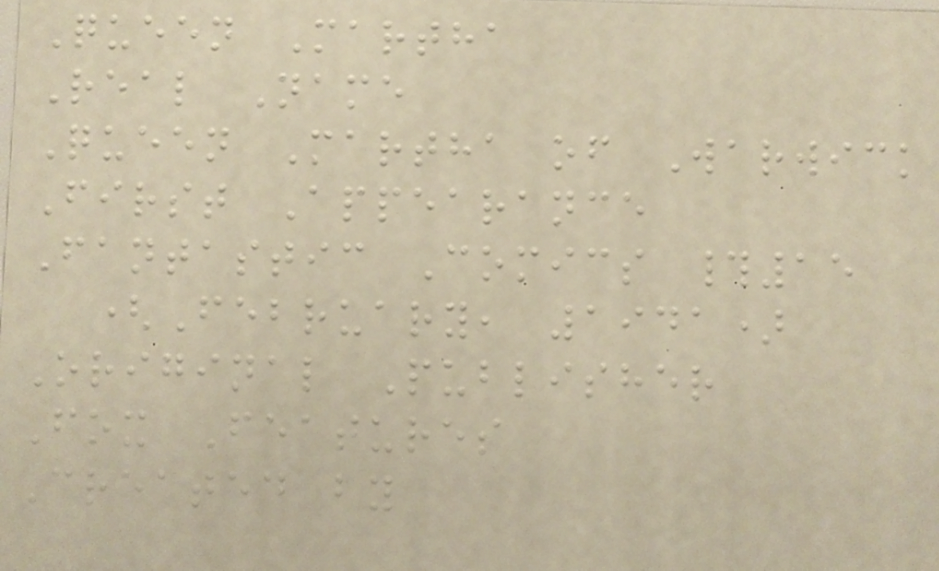Queen Martha
Real Name
Queen Martha of Warwick
First Appearance
Fantastic Comics #15
(February, 1941)
Original Publisher
Fox Features
Created by
